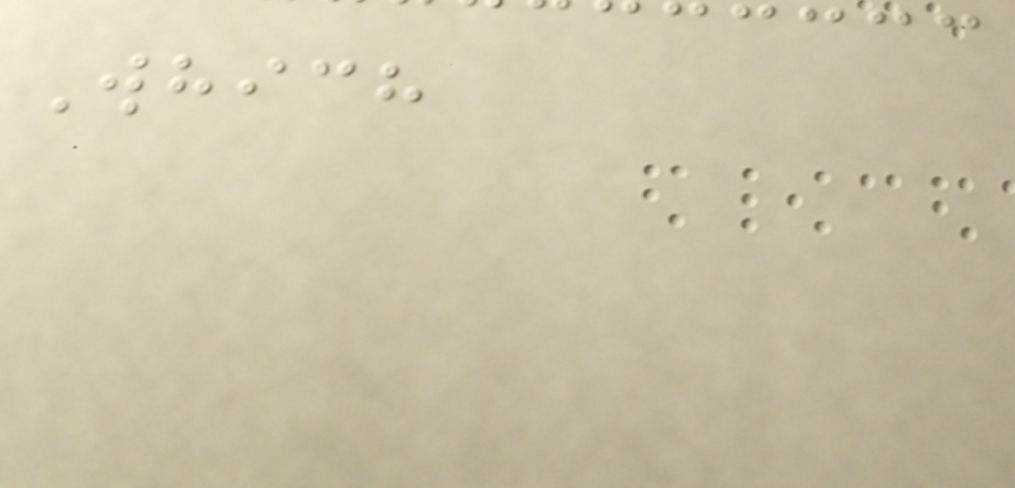Which
